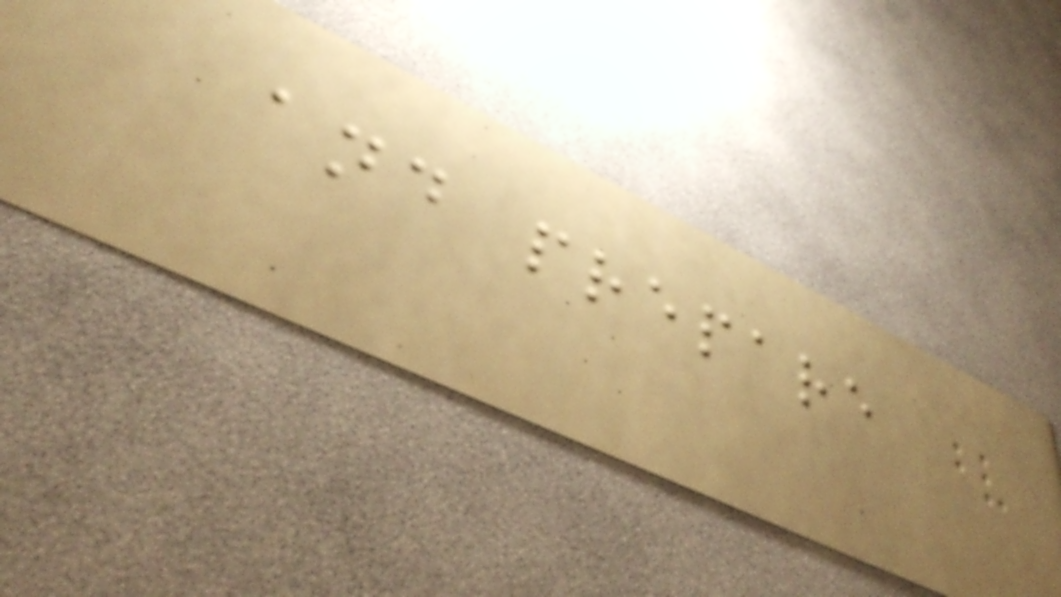and prepare
